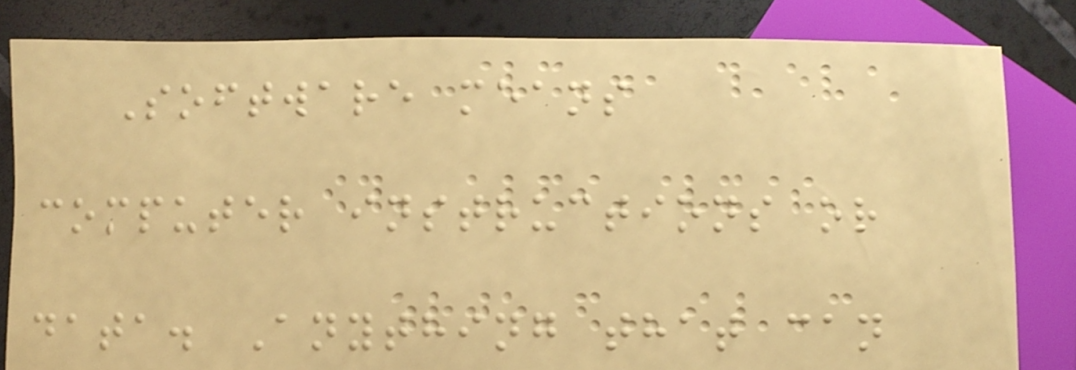Software means
computer instructions or
data. Anything that can
